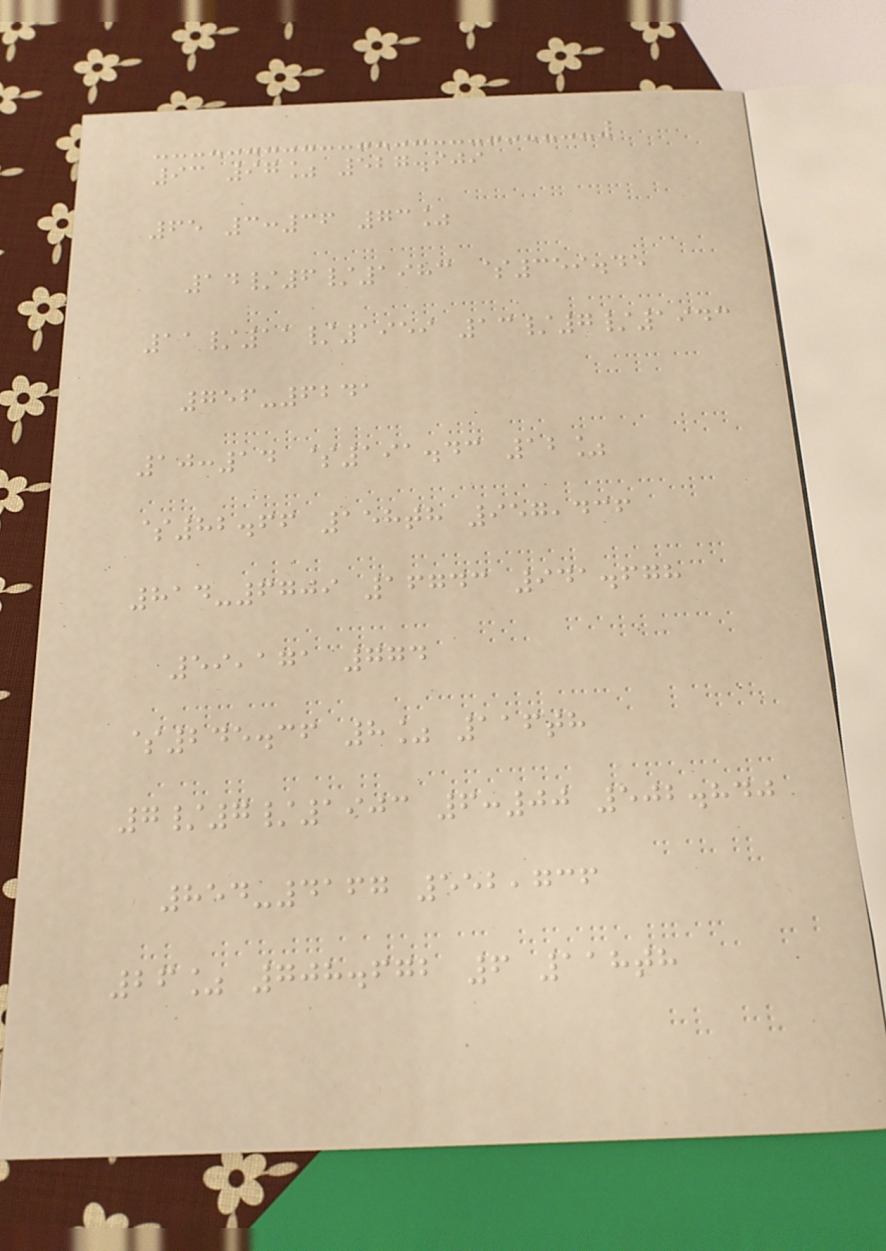93 97% 527.909
65 3:36 73%
14/6/1983 $359.45
11/11/1959 13/7/1943
756-6241
10:14 $191.43 12%
$82.66 158th 957,436
814-6709 16743 941.678
59,171 774
$245.36 8% 116th
7/7/1903 6:00 502.840
854-4167 552,736
26% 708.672 6 118th
